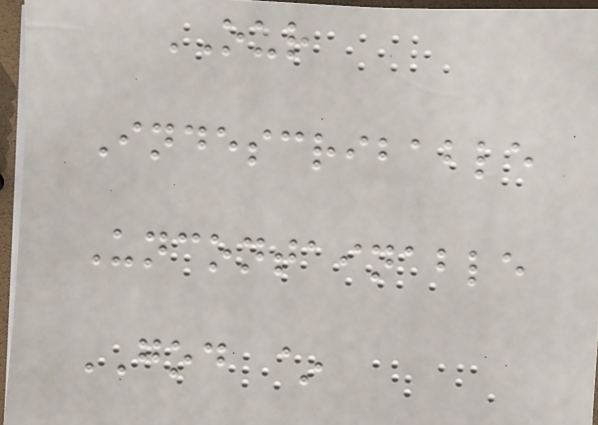OUR
Indescribable
Uncontainable
GOD ~
